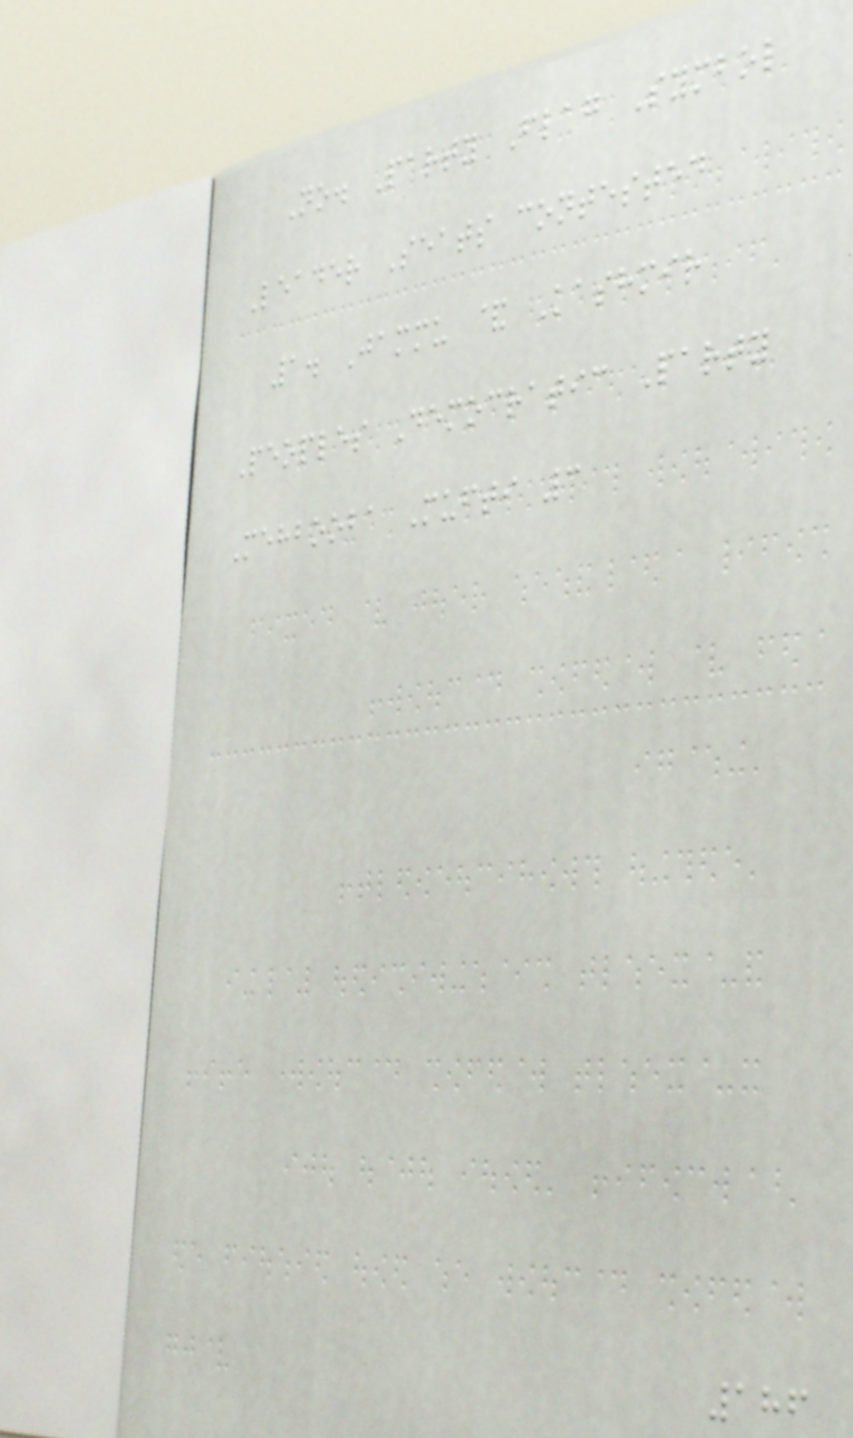No. Party Flag Symbol
Leader Seats contested
1. Jammu & Kashmir
Peoples Democratic Party
Mehbooba Mufti 3
186
